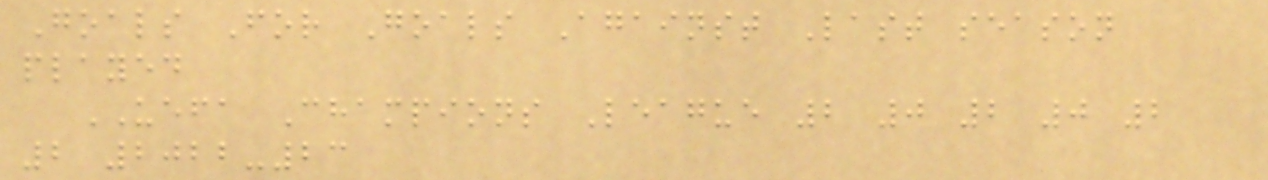Goals For Goals Against Last season
played
UEFA Champions League 2 0 2 0 2
2 2022-23
